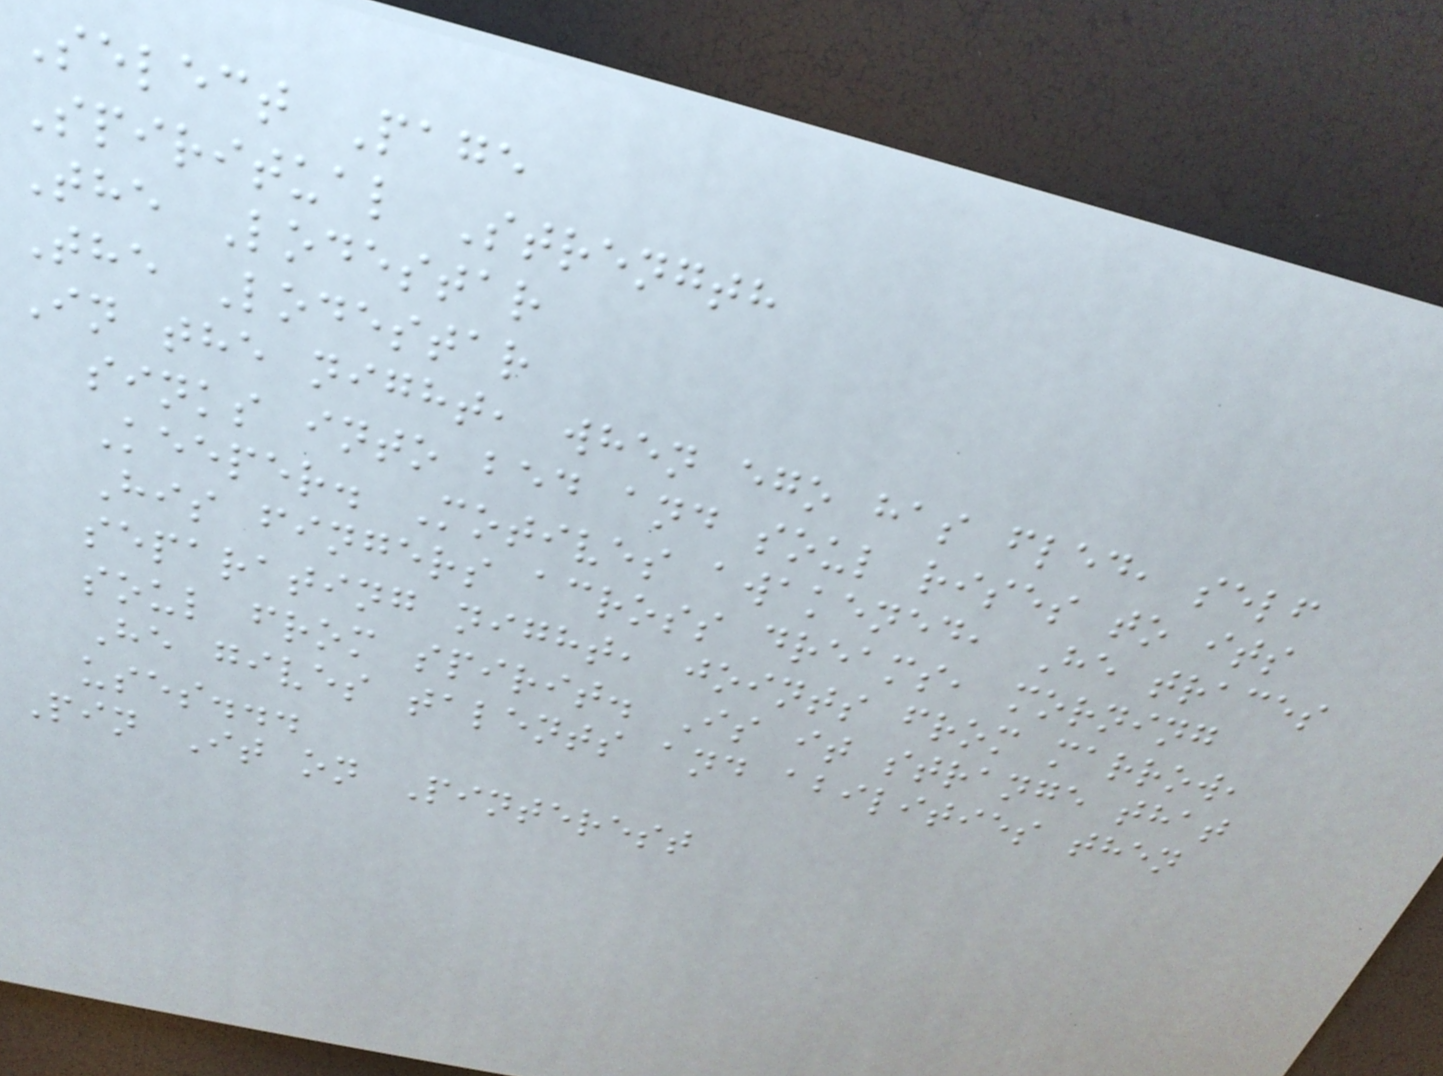Select Page
Spiritual Strength
The Lodestar
The Lodestar
In the night, when ego has fled, self
sinks into bed and soul rises to its
Keeper. Motives awakened, He traces
His fingers across dreams, morning
separating night, joints from marrow,
soul from spirit. Is it strange that
He gives talents and abilities then
uses...
Pin It on Pinterest
